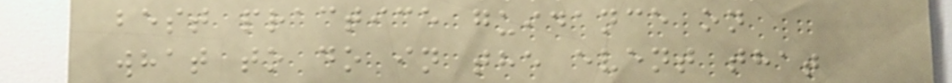best practice guidance on
what to do in the event that
